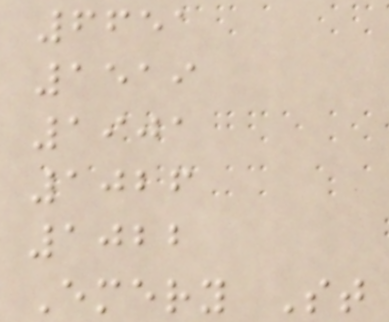6651
1519
1901
1026
1022
Emery St
